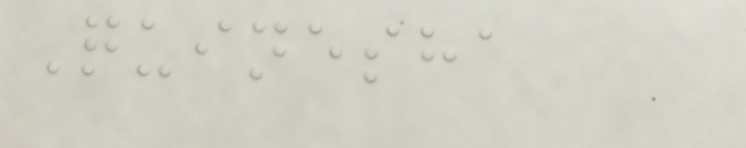Quinesha
